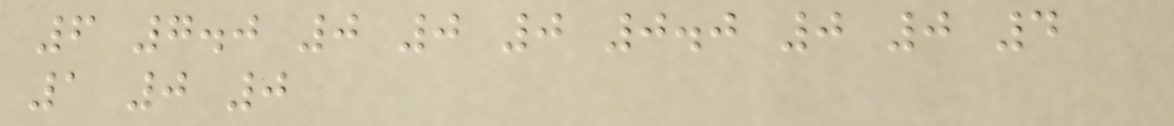6 7.0 0 0 0 0.0 0 0 4
1 0 0
